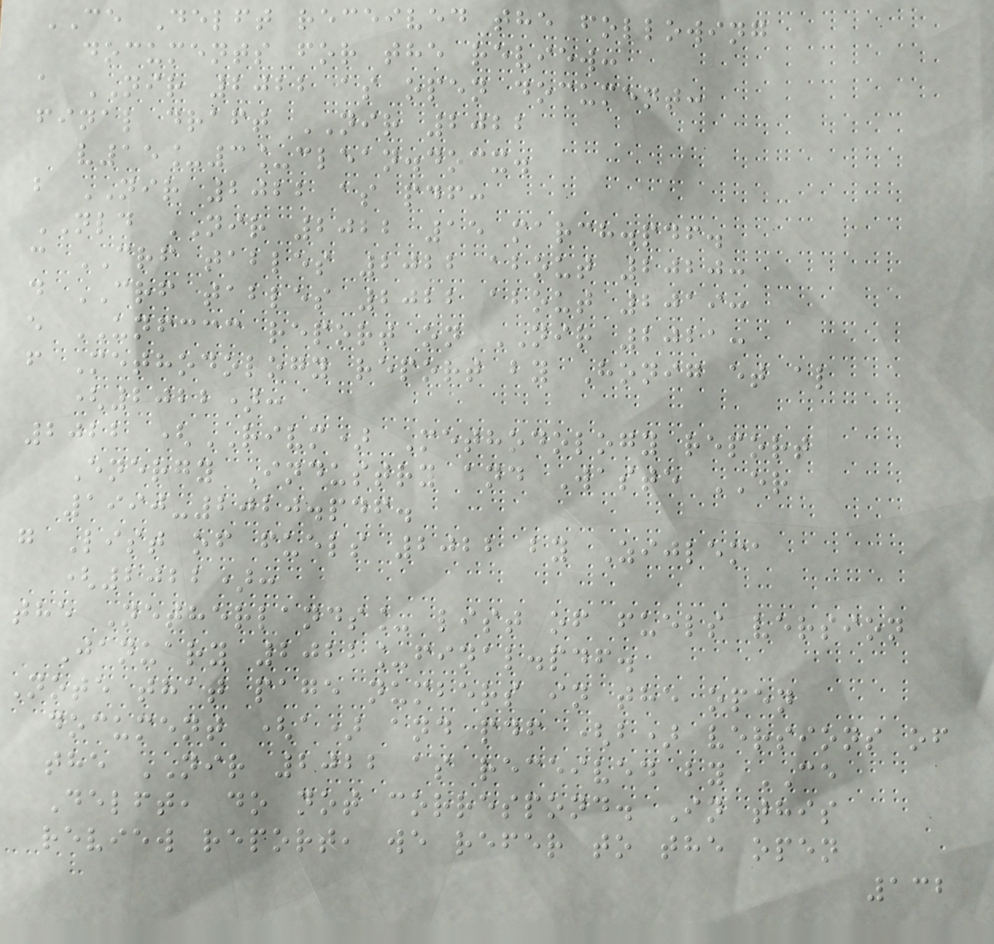CE Delft received the following
documents for the review:
a NIR 2022 as open document:
final draft NIR 2022
v15_3_clean.docx.
b NIR 2022 as pdf:
NLD NIR 2022 15 march.pdf.
c CRF tables 2022 about 2020:
d CRF tables 2022 about 2019:
e UNFCCC report on NIR 2021:
f Methodology report by Honig et al
(2022):
2022 (RIVM) Methodology report
Energy Industry and Waste ER
1990-2020.pdf.
g List of fuels 2022 by Zijlema
(2022):
the Netherlands_ list of fuels version
January 2022_final.pdf.
Note that page numbers in the open
document (a) and pdf (b) versions of
the NIR 2022 as received by CE
Delft, do not correspond. In this
review report, we refer to the open
132
